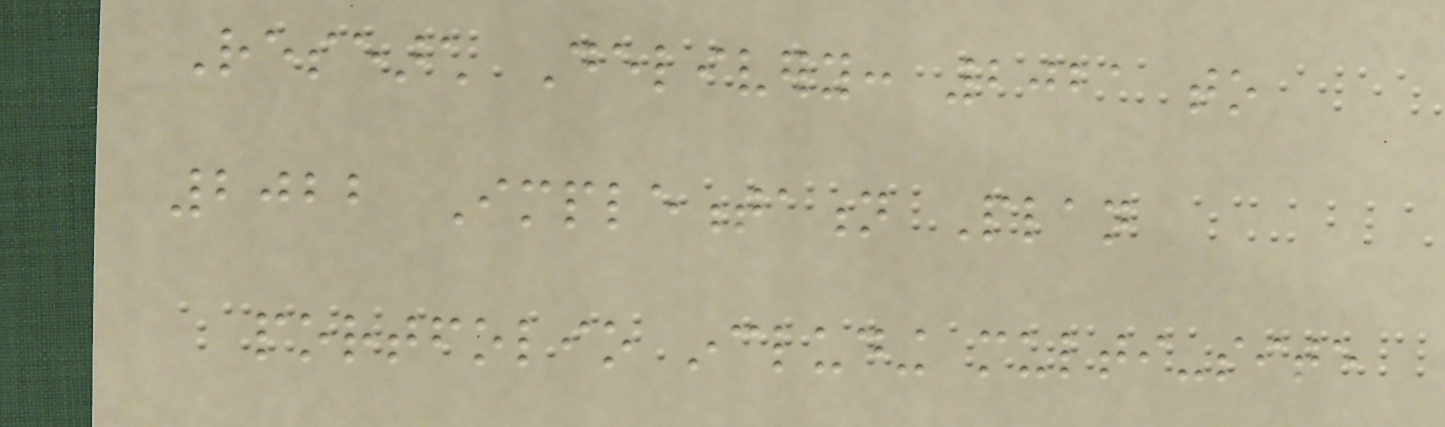Research Delivery: 2021 to
2022 Implementation Plan
portfolio including multi-site
